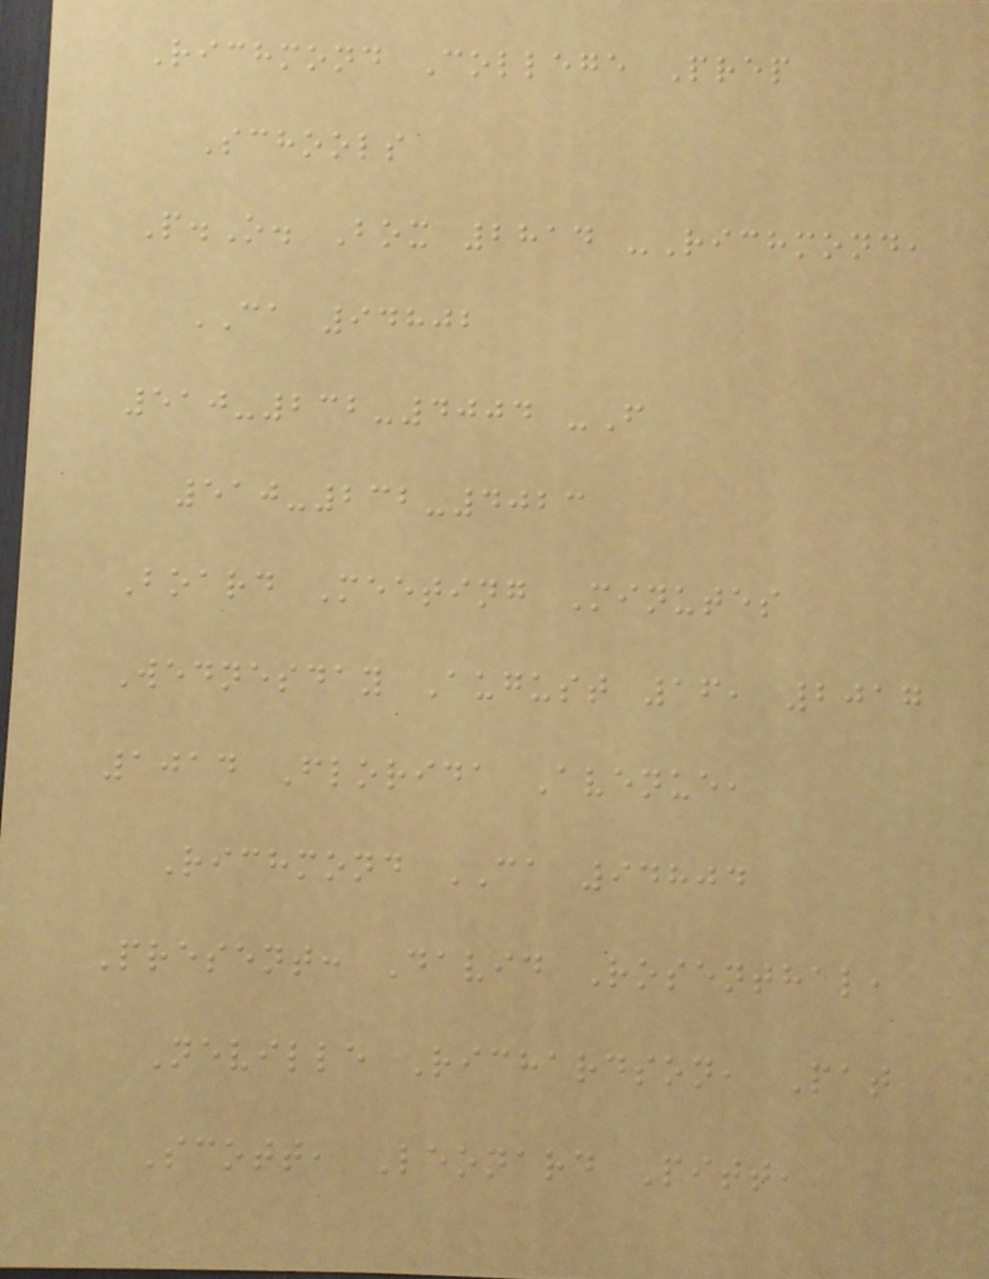Richmond College Prep
Schools
P.O. Box 2814 -Richmond,
CA 94802
510-232-4004 -F
510-232-4023
Board Meeting Minutes
Wednesday August 16, 2017
1014 Florida Avenue,
Richmond CA 94804
Present: David Rosenthal,
Neville Richardson, Pat
Scott, Leonard Pitt,
